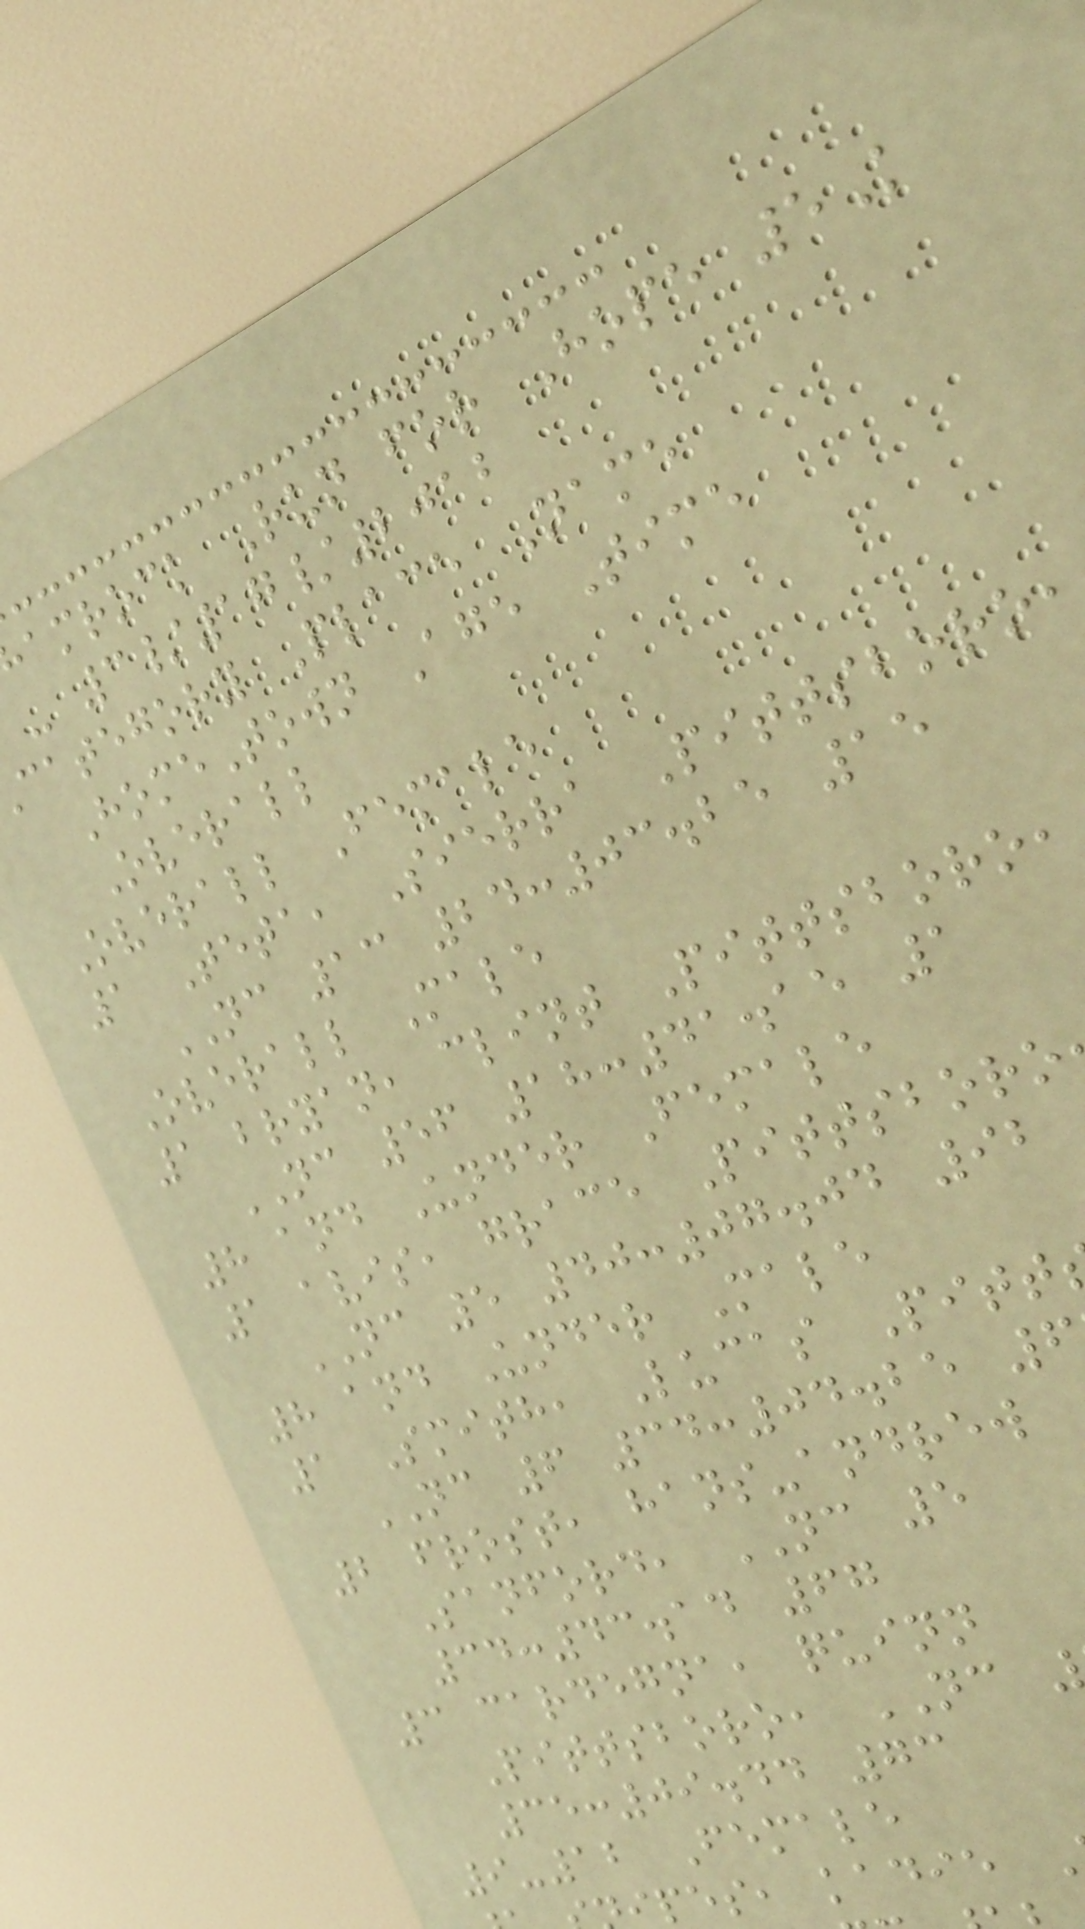amrock Run for Hope 5K
- 3/17/2012
category Place Name
HomeTown Age Time
Overall
Overall Female
1 Teta, Sierra Pittsboro,
NC 13 24:03.25 15
Overall Male
1 bryan, clint Pittsboro,
NC 56 18:41.15 1
8 and Under Female
1 avis, grace Pittsboro
NC 5 40:07.04 92
8 and Under Male
1 Smith, Lucas Pitt
NC 6 34:04.25 6
2 frost, hans-andrew
Sanford, NC 5
34:43.14 67
3 cardegna, quinn
Pittsboro, NC
35:09.44 73
9-12 Female
ipes, kadie
